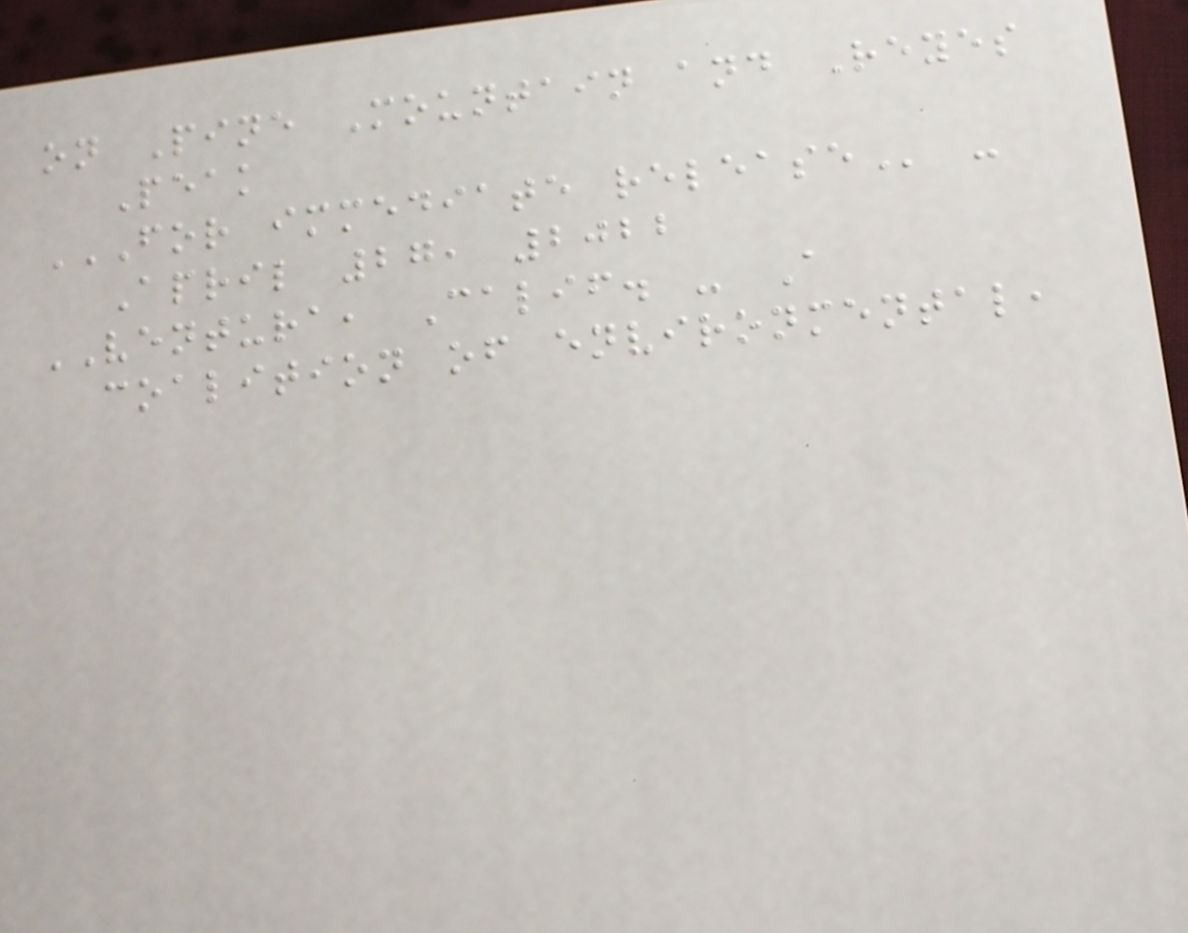on Pine Mountain and Reyes
Peak
FOR IMMEDIATE RELEASE -
April 27, 2022
VENTURA, Calif. - A
coalition of environmental,
